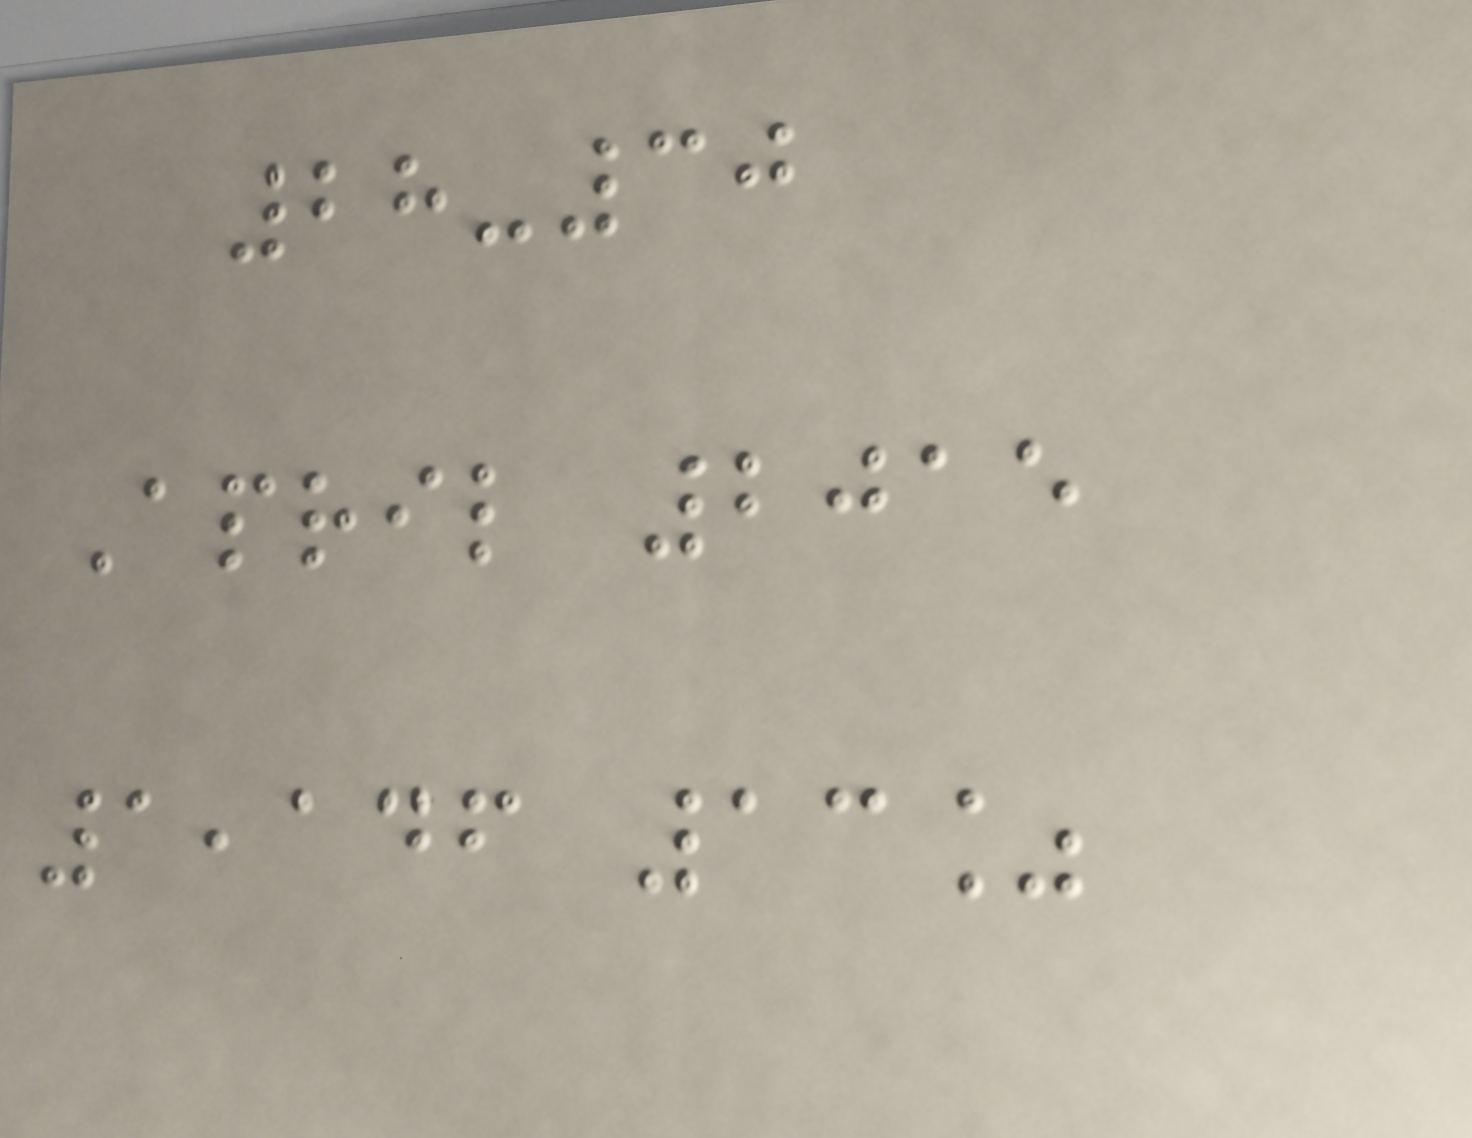28-30
April 2015
1,146 13%
